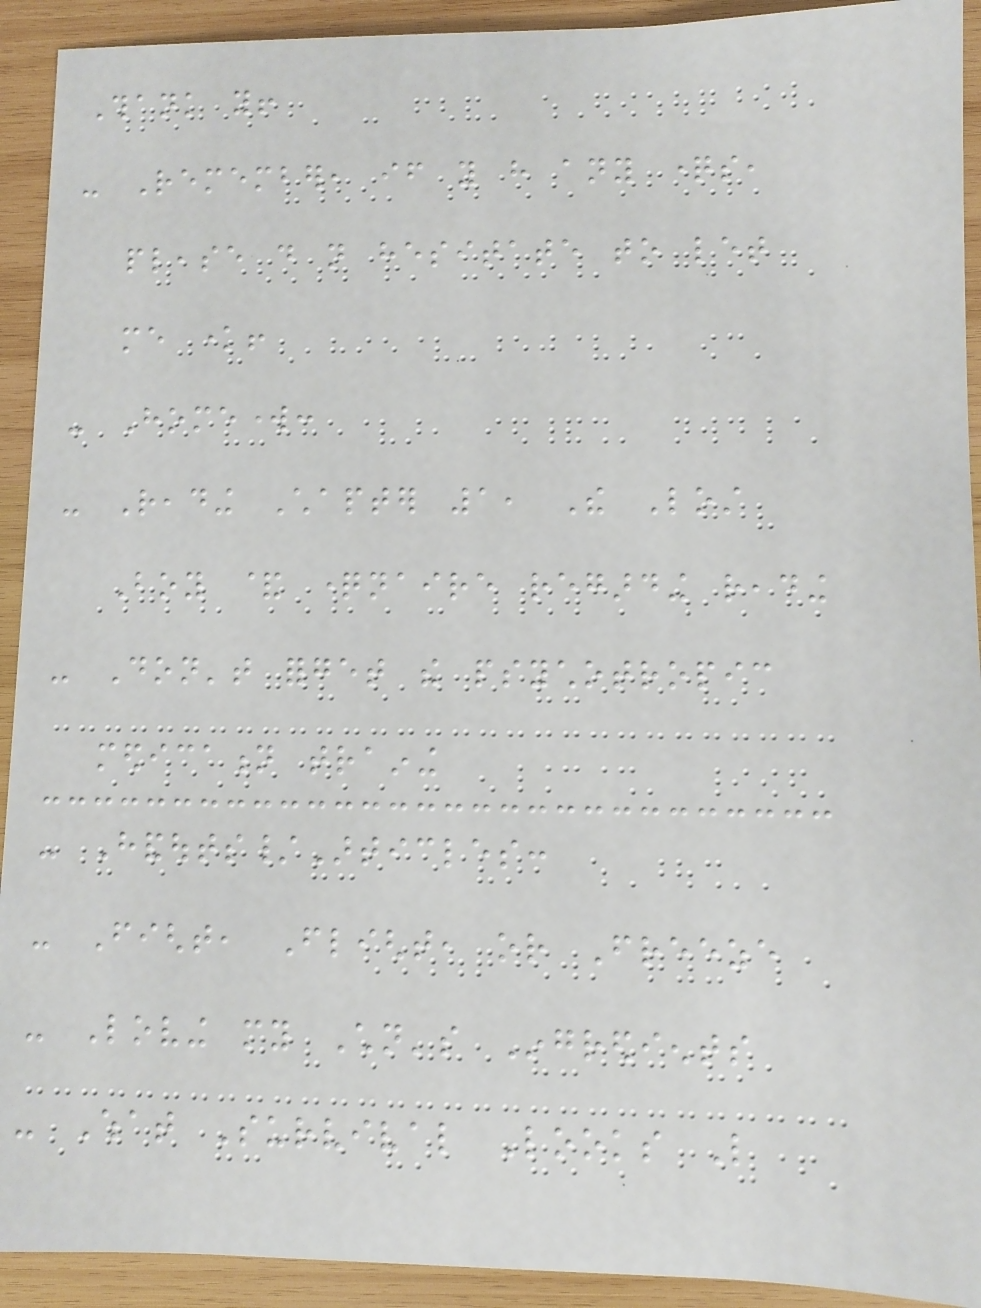Thank you!
- Remember, if you have any questions,
please do not hesitate to let
me know!
- Homework:
- Reading Chapter 1, The Lost
Boy & questionnaire regarding reading
- Don't forget the psychotropic
medication training
- Handouts/Articles:
- Fight, Flight, or Freeze
- Loving my Children's Ingredients
- What Survival Looks Like
